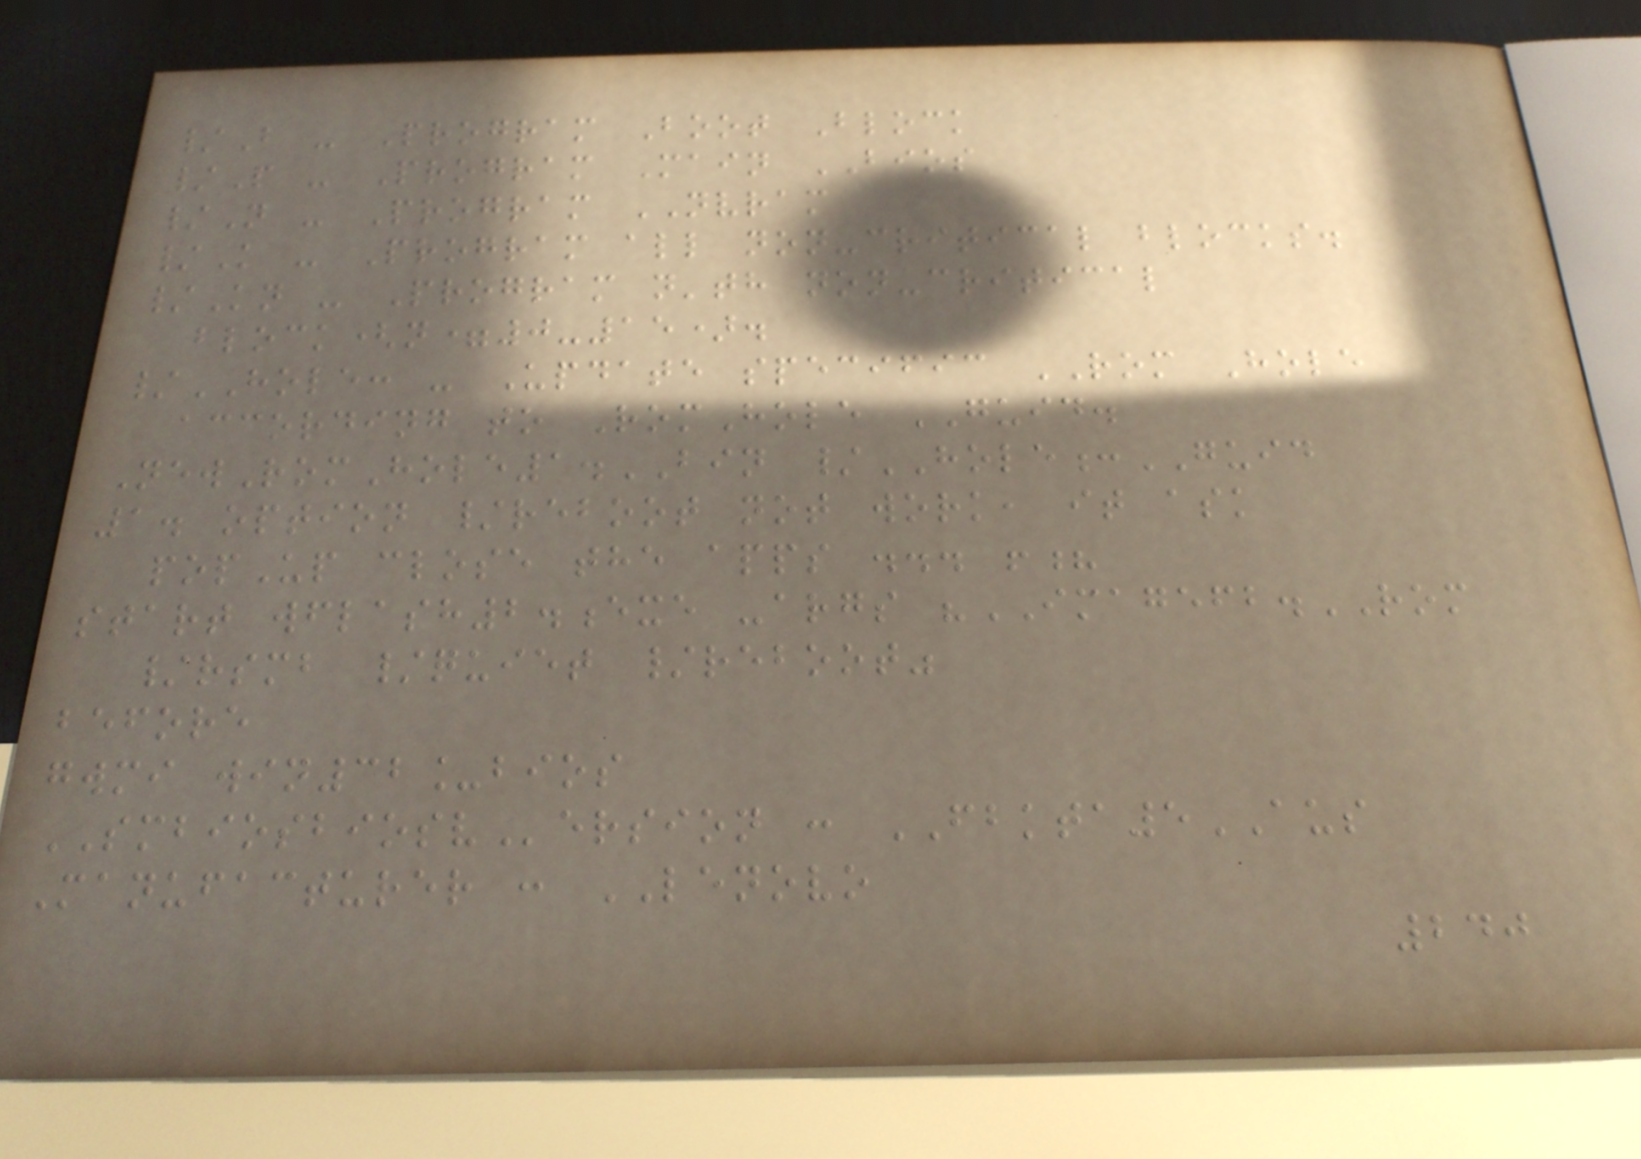/B - Program Boot Block
/P - Program Main BIOS
/N - Program NVRAM
/K - Program all non-critical blocks.
/Kn - Program n'th non-critical
block(n=0-15).
/HOLE: - Update specific ROM Hole
according to RomHole GUID.
NewRomHole1.BIN /HOLE:GUID
1. option /reboot not work, it ask
popUp close the apps ... !?
start wflash2.exe -args "IMAGEFB.ROM
/rsmb /quiet /reboot"
before
gwmi win32_bios
SMBIOSBIOSVersion : FBKTA5AUS
Manufacturer : LENOVO
240
